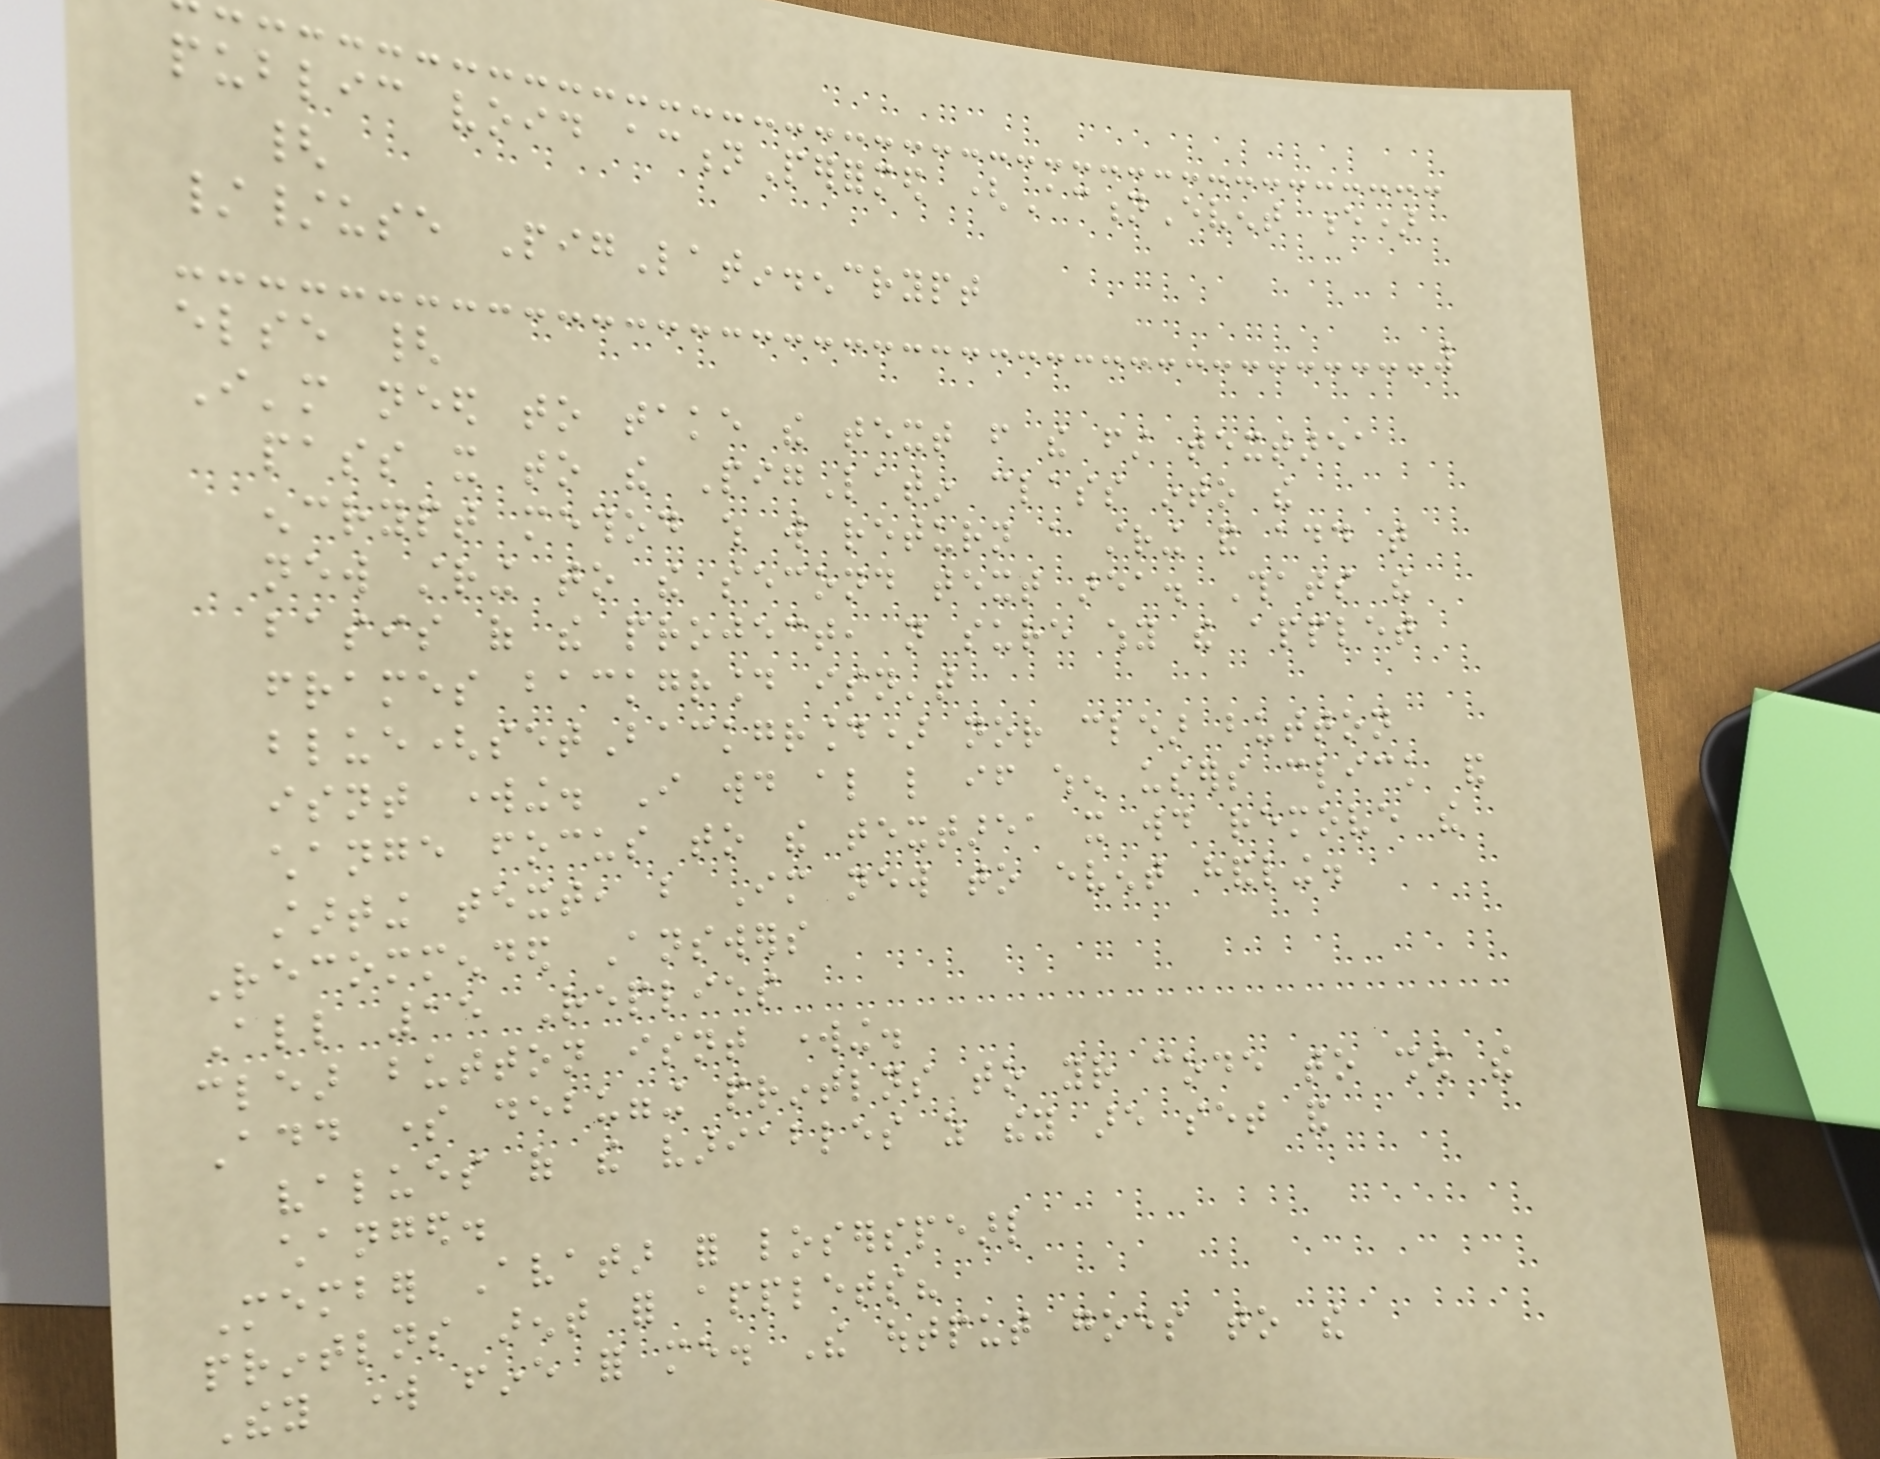public void actionPerformed (ActionEvent e)
{
//use PigLatin.encrypt
else {
I'm need to take the text from the first textarea
pass it to the PigLatin class into the
encrypt method which will return a string and add that
new string to the second text area. Thats the
basis of the project, not sure why the applet
frames background isn't
blue(setBackground) nor clear button
isnt working. I would also like if when users click and
change focus to the textarea it would remove the
starting text, but Im new to event handling.
Recommended Answers
All 15 Replies
clear button isnt working.
Add some debugging printlns to your code to show the
values of the variables as they are set and
changed.
Member Avatar for loserspearl
printlns arent for applets?
They work fine for me. The output goes to the
